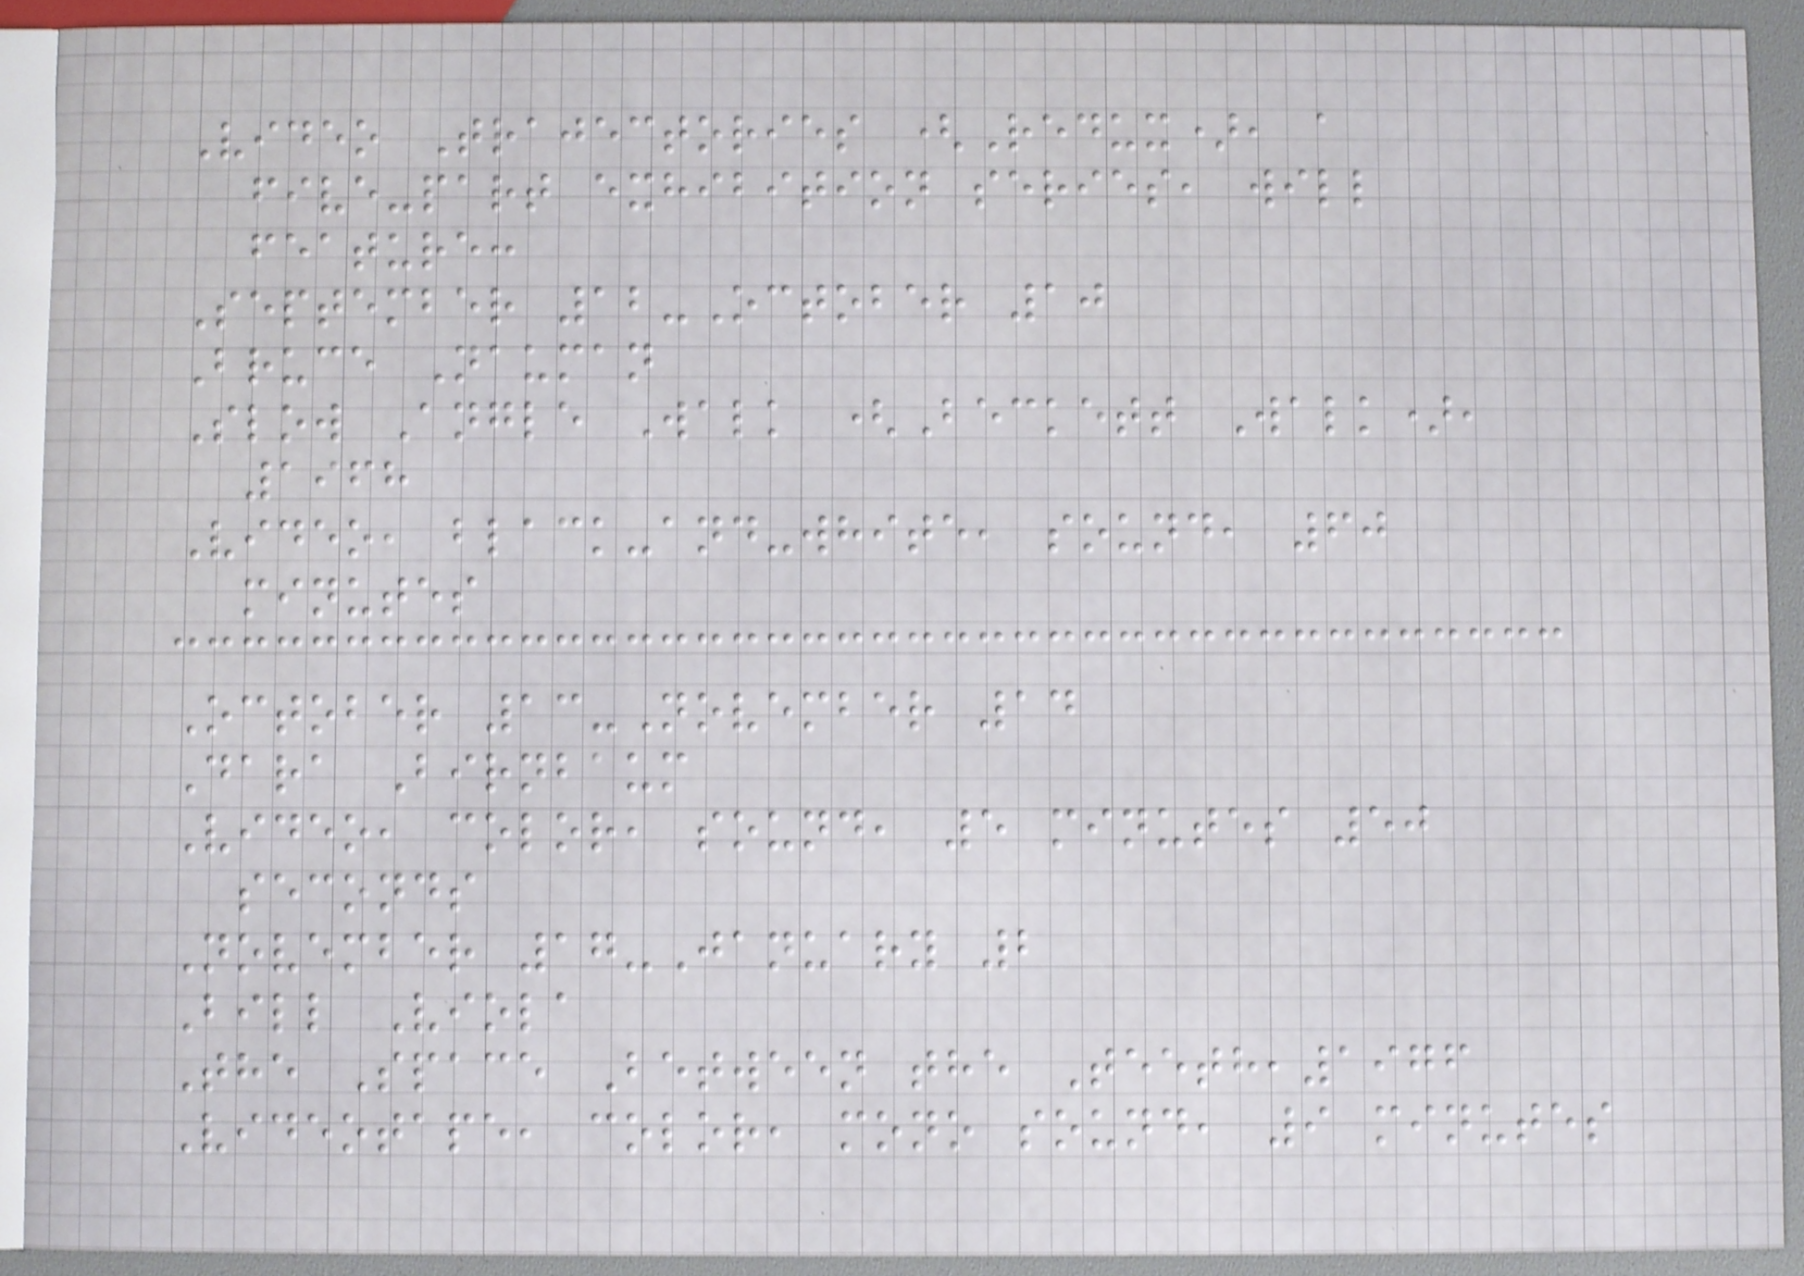Video Trajectories (Redux), a
five-part exhibition series, will
feature:
September 12-October 10
Bruce Nauman
Slow Angle Walk (Beckett Walk),
1968
Video, black-and-white, sound, 60
minutes
October 13-November 14
Dara Birnbaum
Video, color, sound, 5 minutes 50
seconds
November 17-January 2
Bill Viola
The Space Between the Teeth,1976
Videotape, color, mono sound, 9 minutes
